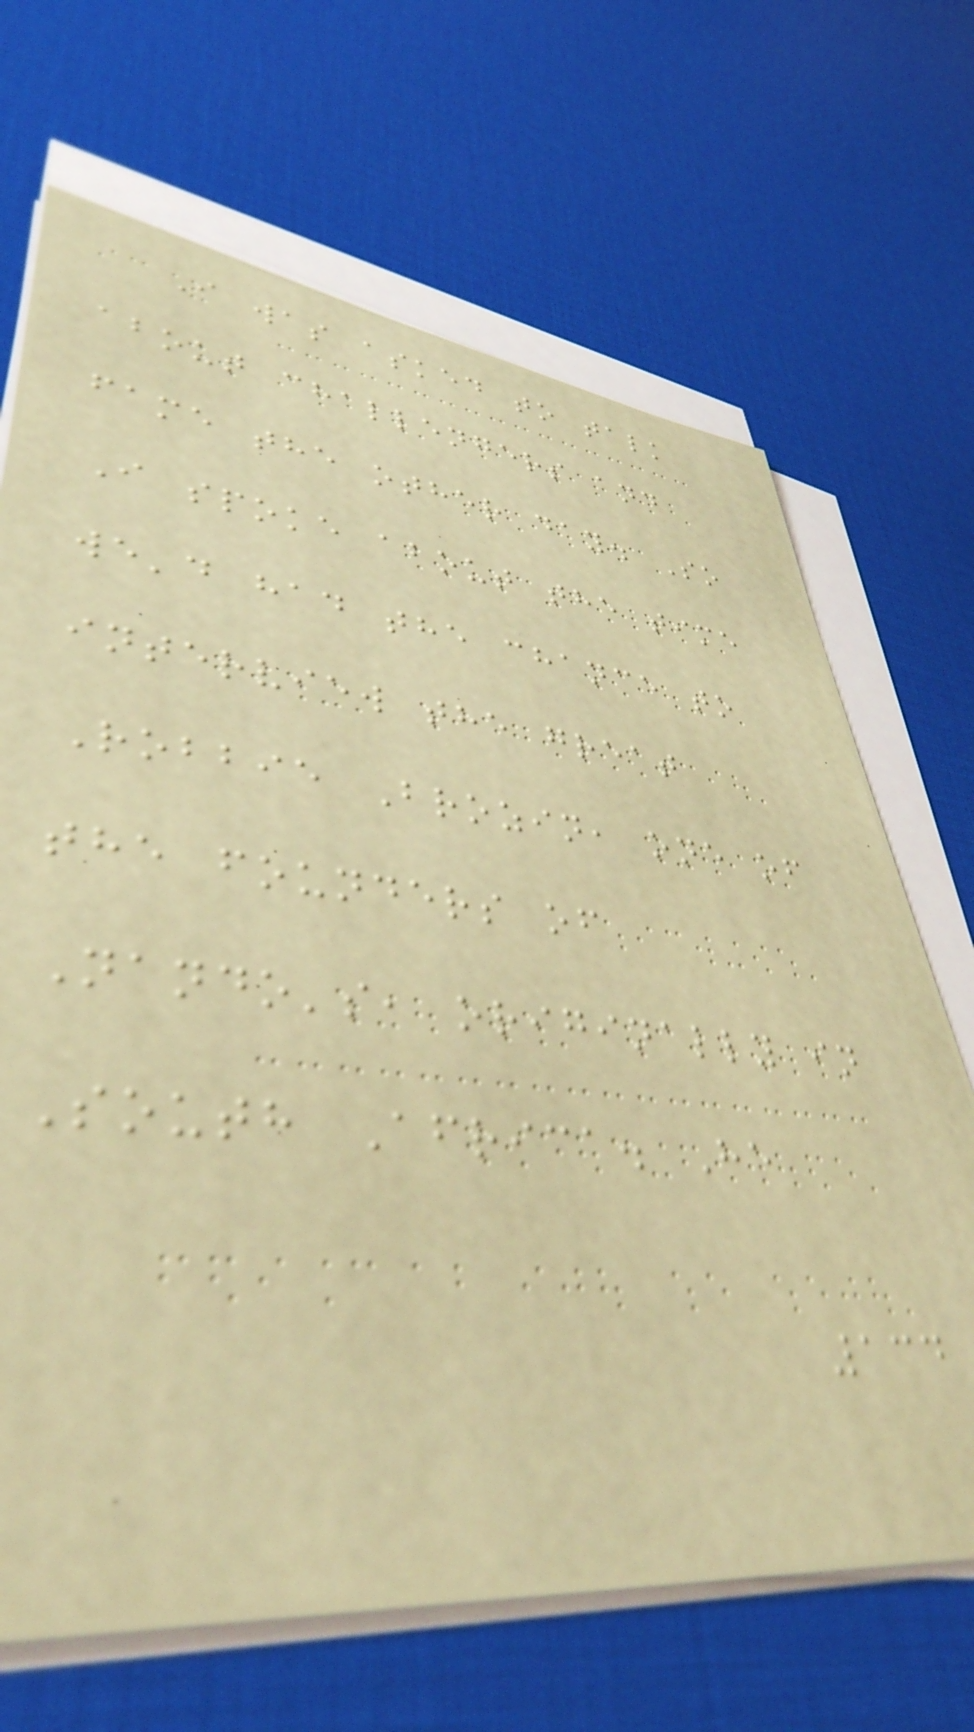I was asked to talk
about challengers and
fame the other day. So
I spoke about the time
we'd had the chance to
interview the great
Robbie Brozin, one of
the founders of
Nando's, originally in
South Africa. He
134
